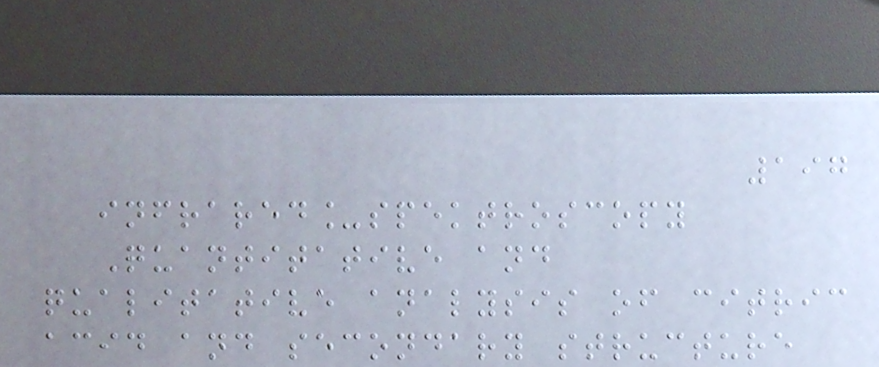197
infrared_spektroscopy
Quantitative and
qualitative analysis of citric
acid and secondary structure
